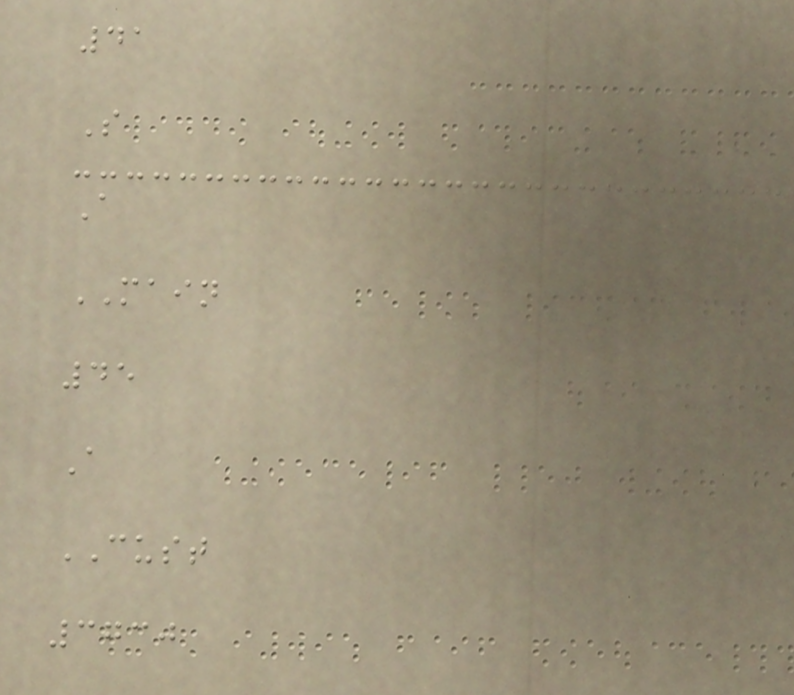41
S
A
MAIN
45
A
CUST
3730
